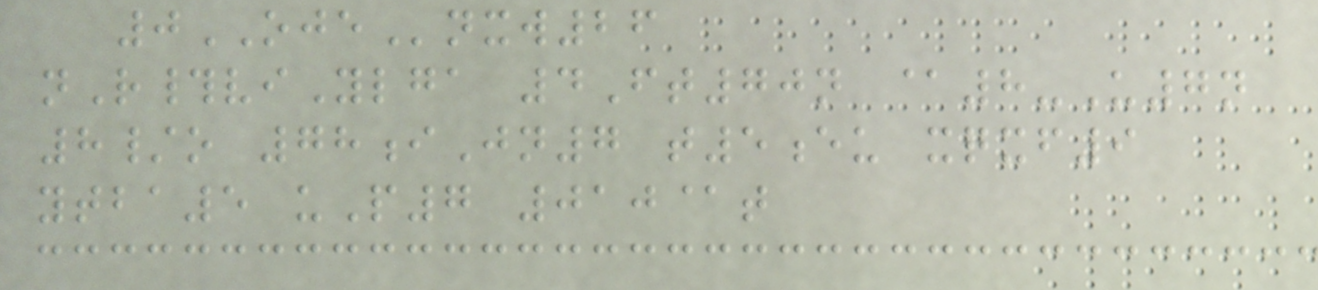0OJEnxw26
nR#viYlga 4Ft70n @8-U7n
8/o 78iJn7 t5eu xqxf9
ytba5 uP7 010@t
